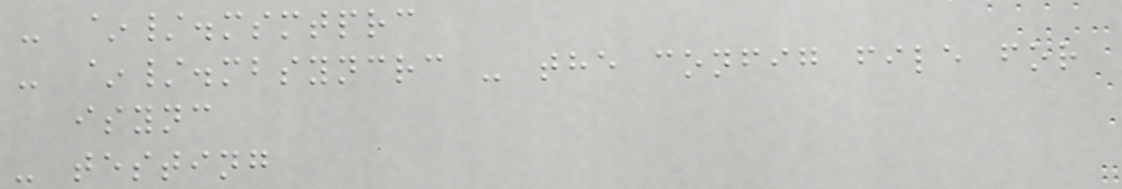- ~/.msmtprc
- ~/.mbsyncrc - the config file for
isync
- testing
